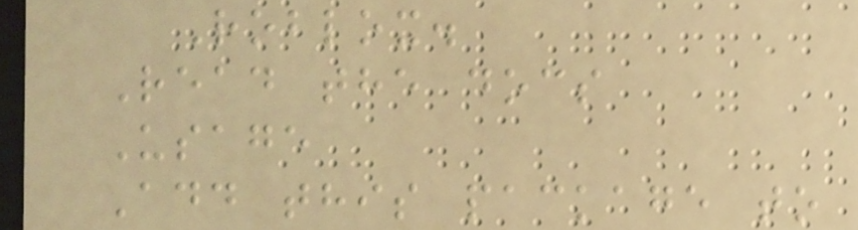Roblox.
Read the docs
Usage
Add this package to
